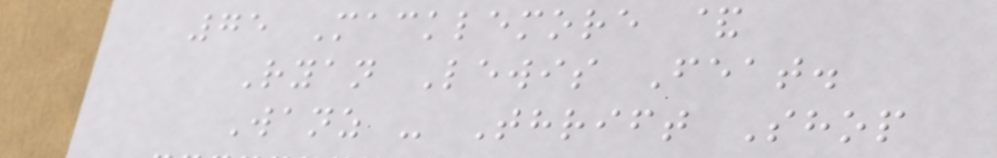75 Macklemore &
Ryan Lewis Feat.
Wanz - Thrift Shop
